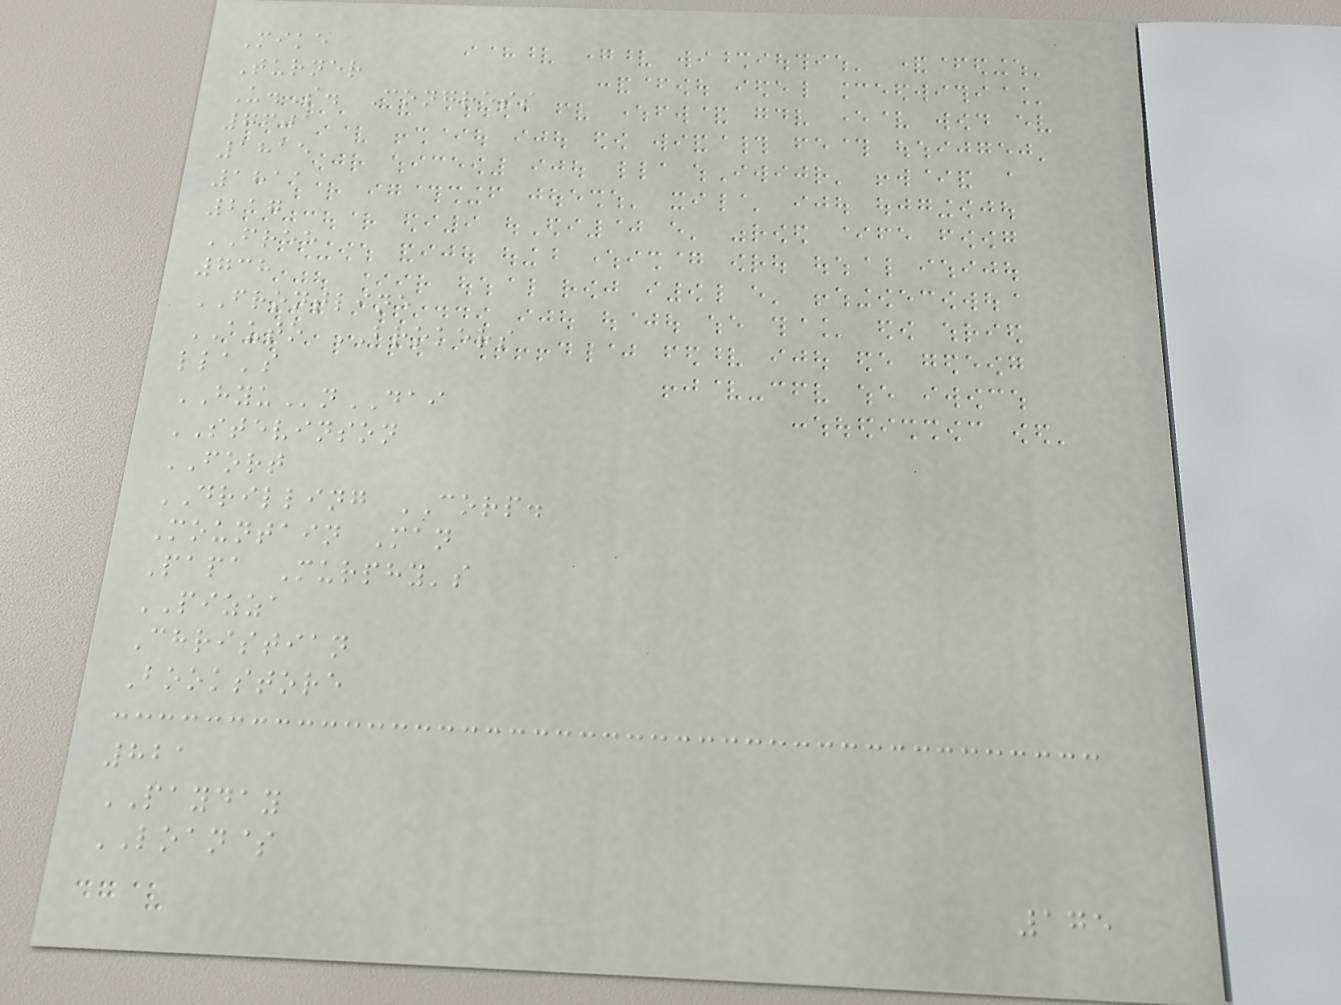Mike
Turner
U.S. Congress
7601
1815
1811
217
FREE
738
FRONTLINE
AUTO BROKERS
lla's
HYUnDAI
STEVINSON
FORT
DRILLING CORP.
Mountain Man
Papa Murphy's
PIZZA
Christian
Bookstore
821
PAYDAY
LOAN$
175
